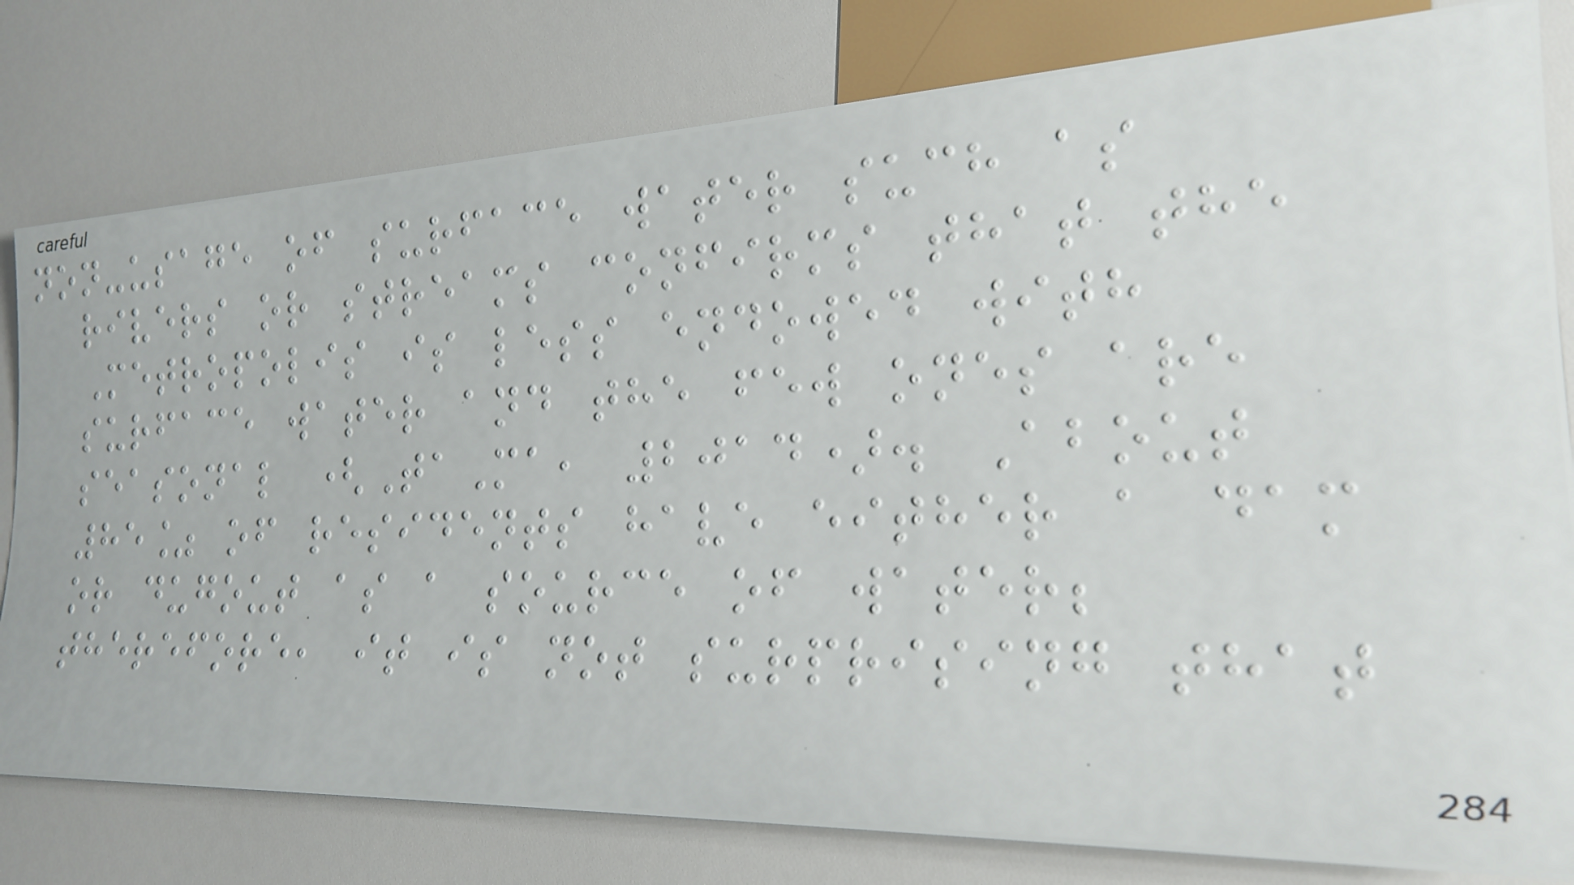non-usage of surface water such as
rivers or streams confirms that the
Metropolis is less endowed with
surface water and the few ones are
seasonal (TaMa, 2014). About
85% of residents have either a dam
or dugout as a source of water;
therefore, it is not surprising that
